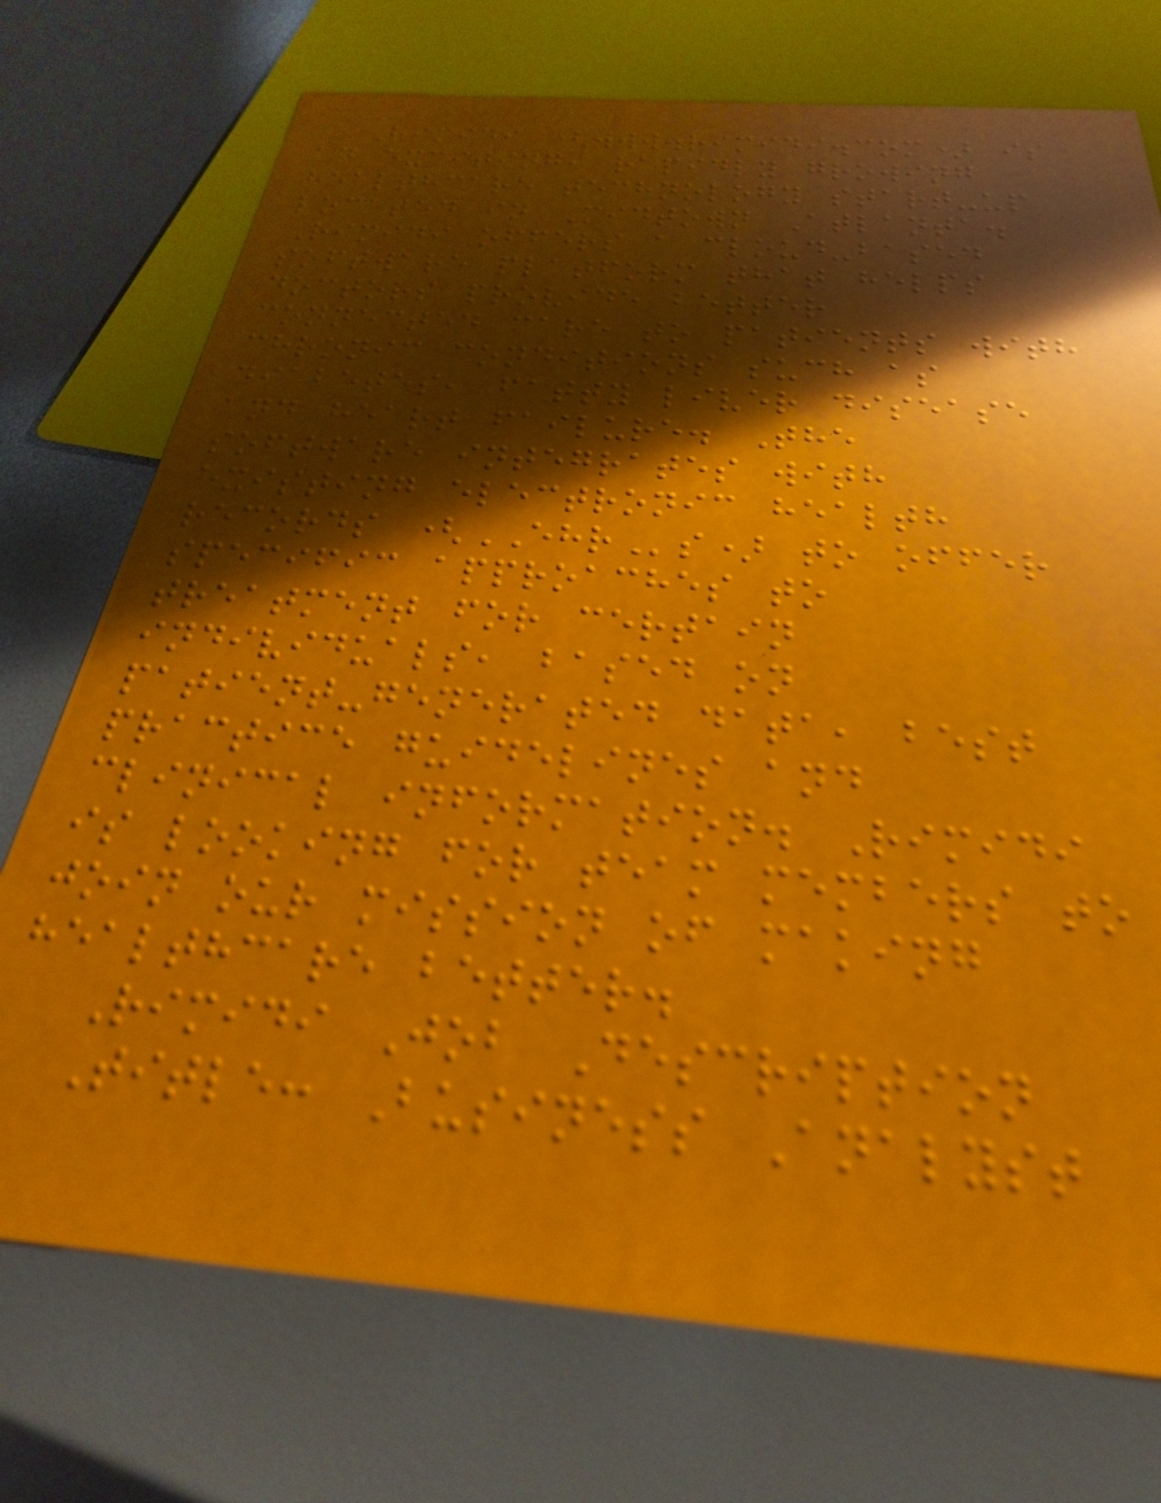Rimidi (www.rimidi.com) is
an exciting, rapidly growing
healthcare technology start-up
located in Midtown Atlanta.
Rimidi offers a cloud-based
software platform that helps
doctors provide better
connected care to patients with
chronic conditions such as
diabetes, fatty liver disease
and heart failure. The
software integrates with
existing electronic health
records (EHRs) to offer
specific approaches to
treatment for certain
individuals, based on
patient-generated data, best
practice guidelines and
clinical information. Rimidi
is looking for team members to
join our mission of making
healthcare better.
Rimidi Job Description
Title: Business Analyst
